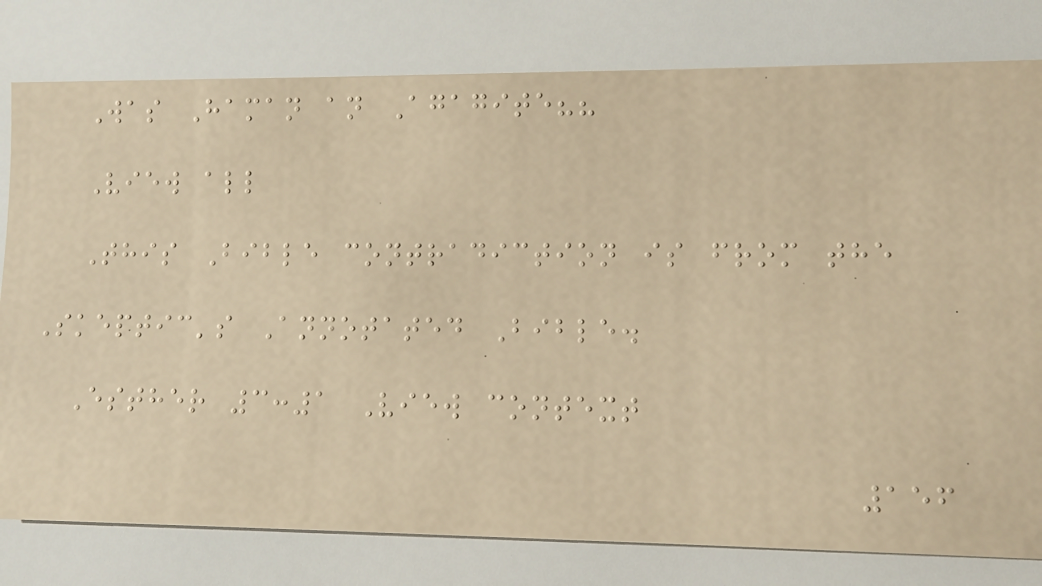Was Haman an Agagite??
View all
This Bible contradiction is from the
Skeptic's Annotated Bible.
Esther 3:1 View context
156
